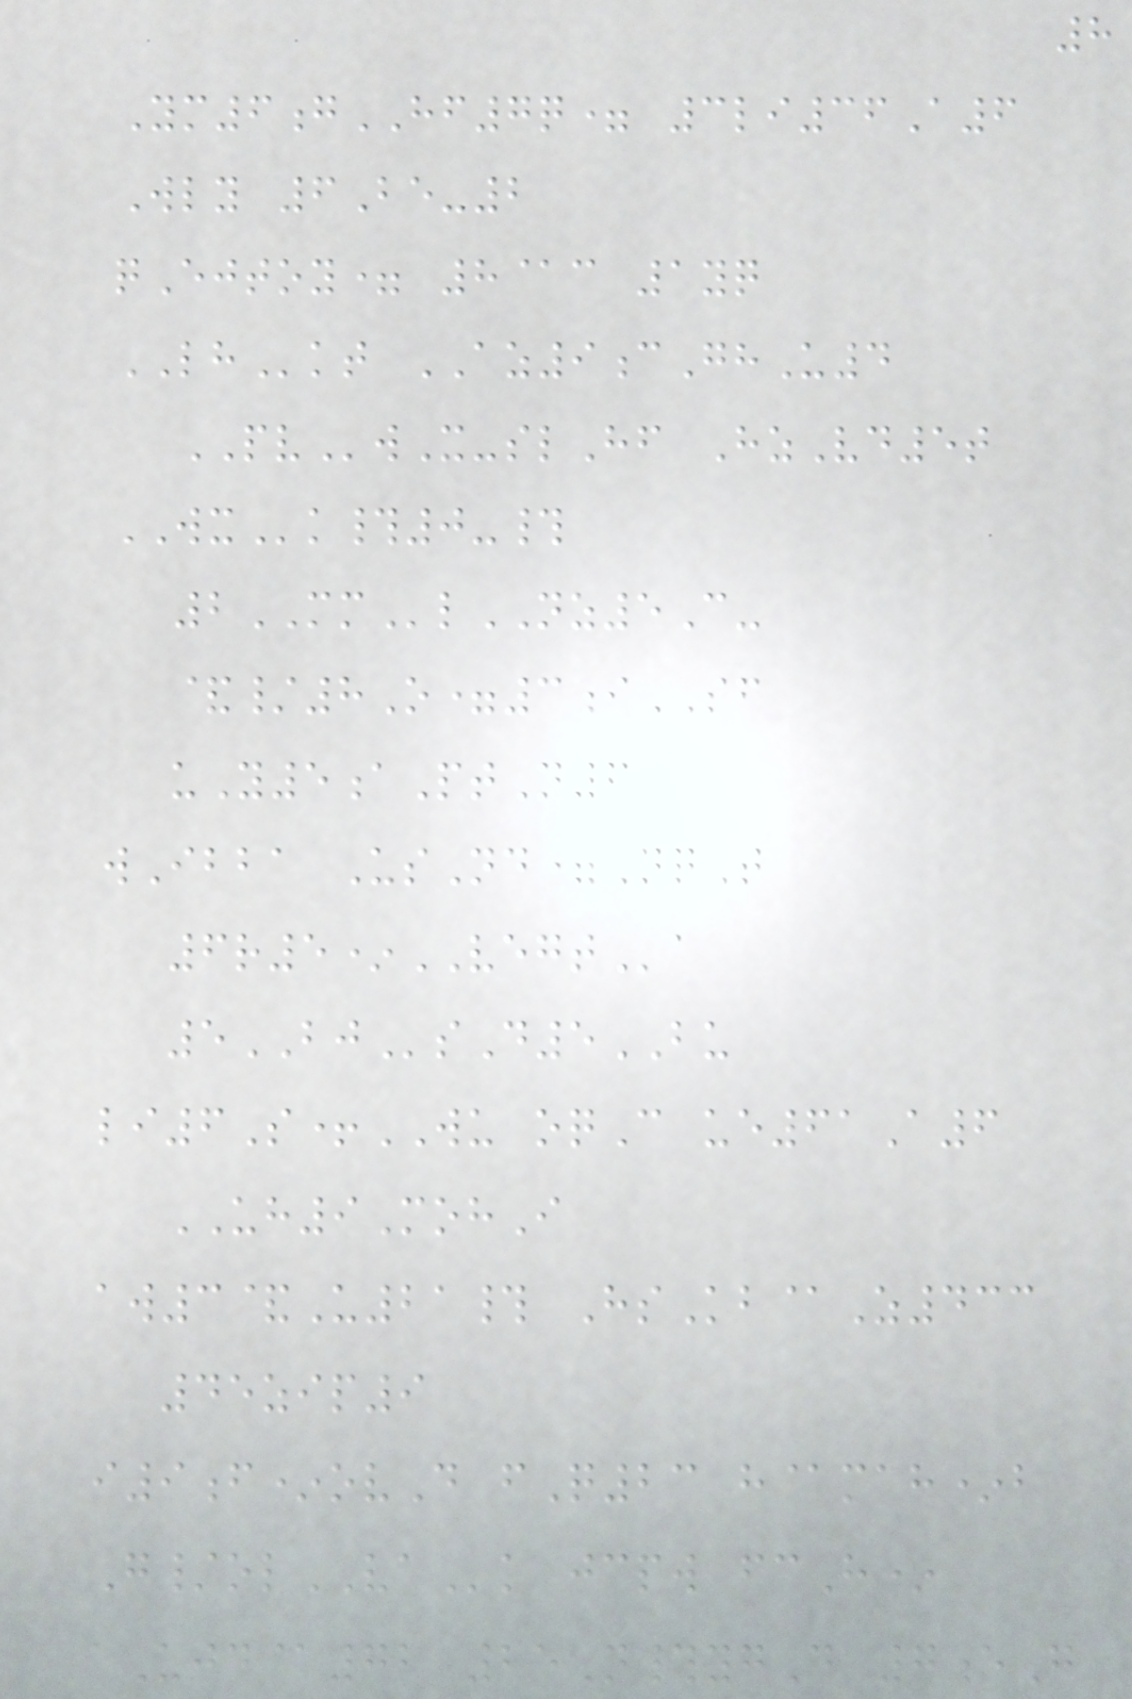8
Ym6gHF7q= 3li36A6
Wly 6Be-2
qEjtoy= 8@c 1yq
LHkt AZ9cGhU4
PVwX-slHf HzVd5t
WXk#0-#
2MMlNZ5C-
&/8O=3iSF
uY5aPtN6
wIbba UsNd=NqT
6r5*VEGTa
5BJsD5BU
li6S+WU oqC ue61A6
UH9MohI
aw3&U21# HsKb@Z433
45zip9
i9f*ovD fQ23 h@mah*b
G/olVAk jcpw fcH*
aUjd@72 25N#ygD 7eG
